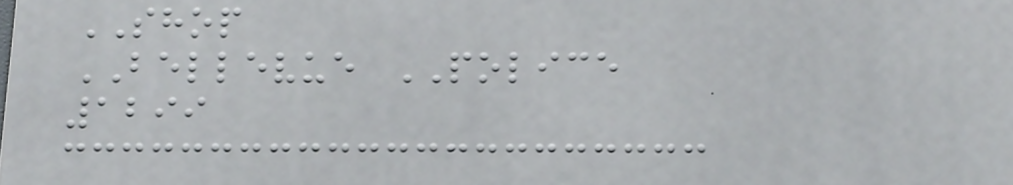SHOP
BELLEVUE POLICE
1299
